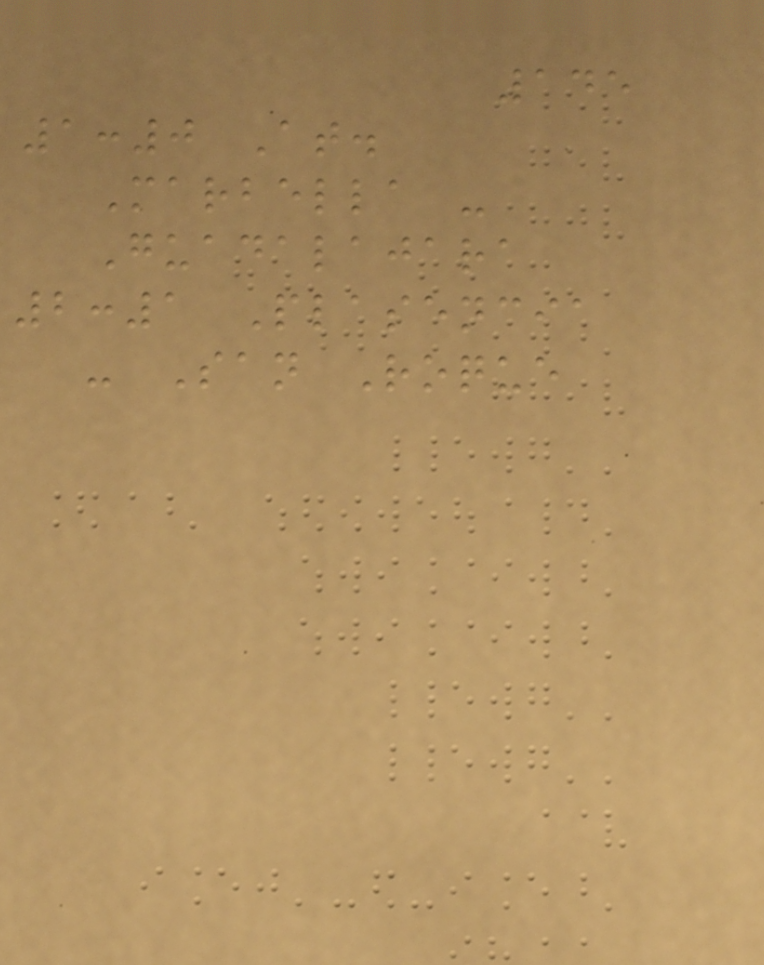145
1:0 At.
Marbella -
Guadalajara
2:1 Plasencia
- San Roque
